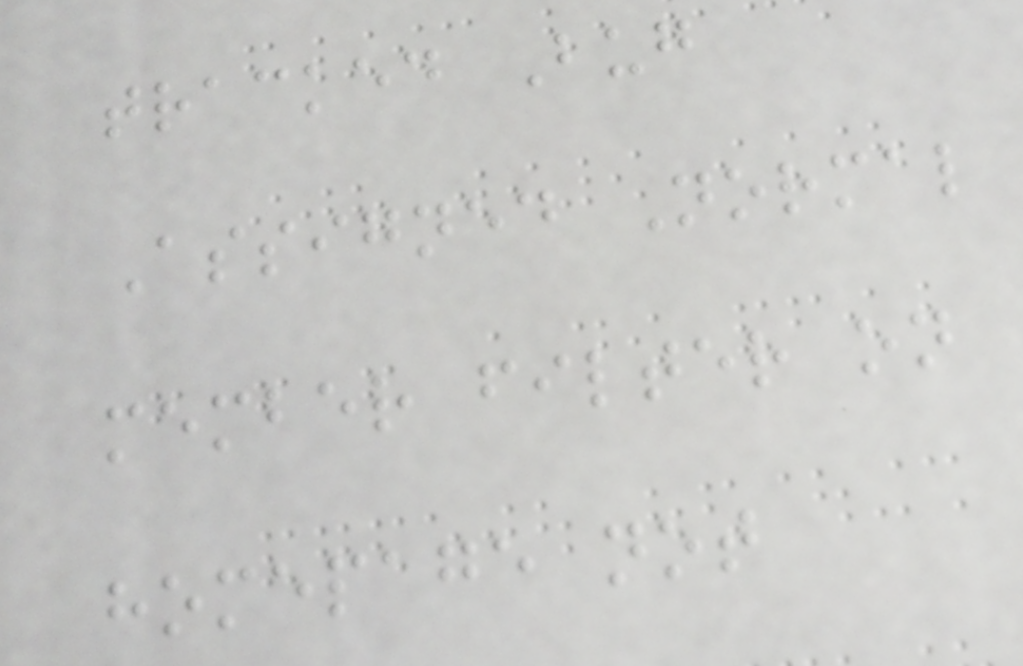tracked Bug
Assigned Normal
member filter on
homepage not
